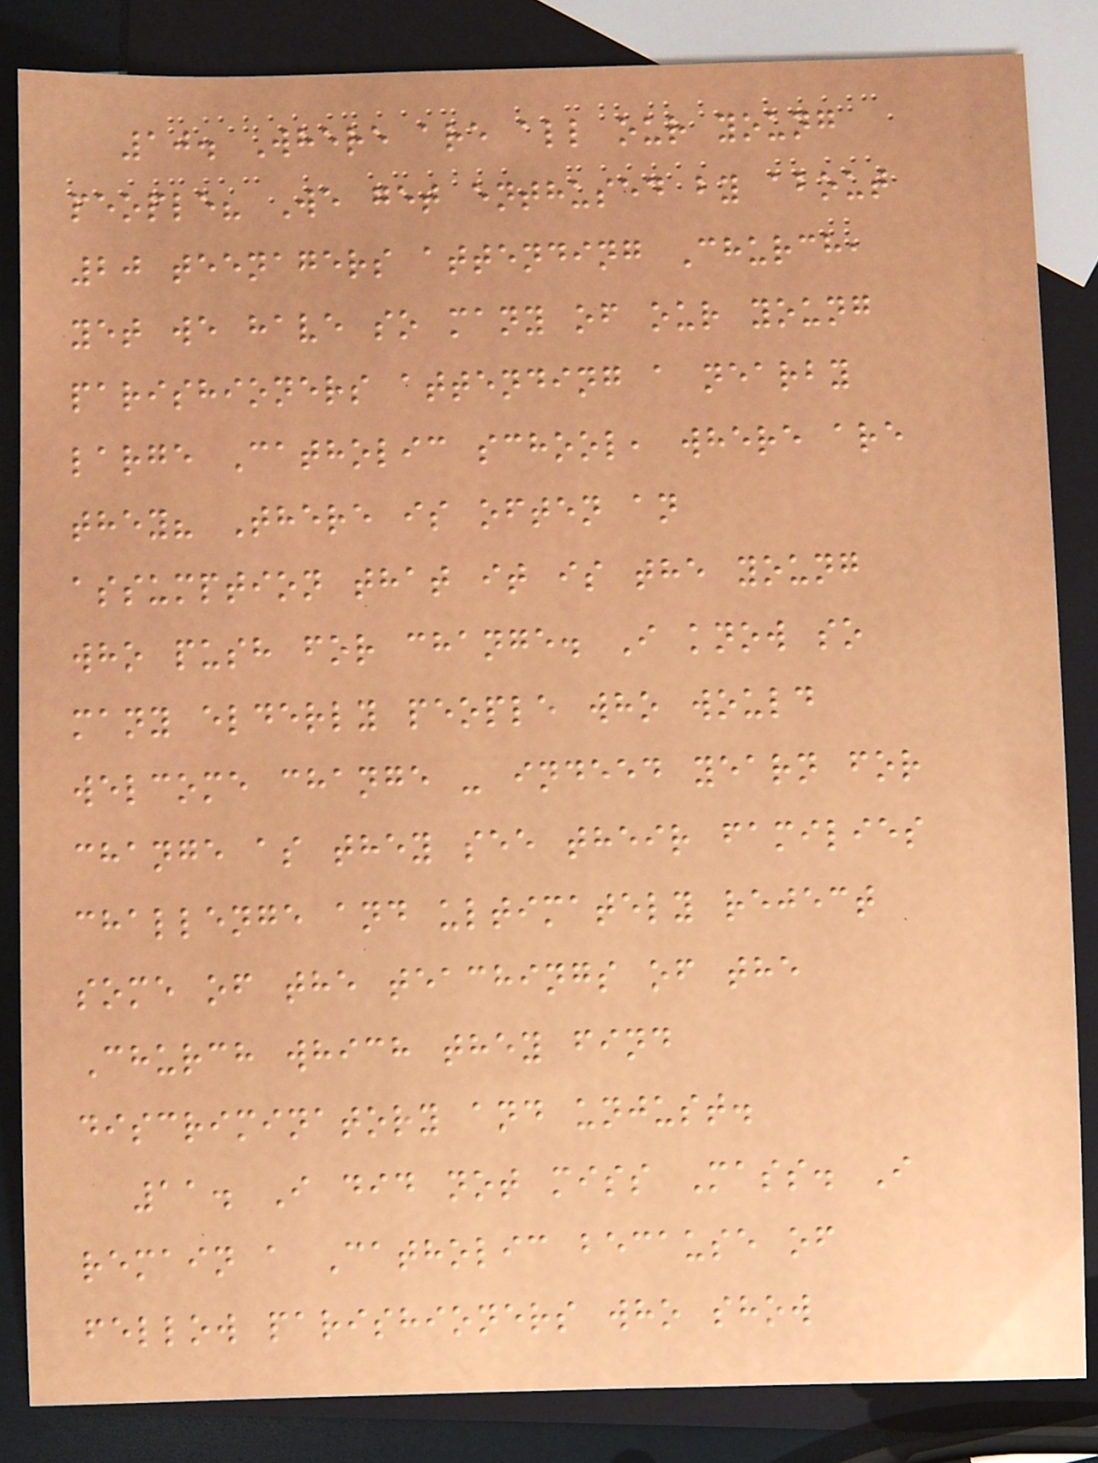10. Where are all our young
people? We get enthused by about
20 teenagers attending Church,
yet we have so many of our young
parishioners attending a nearby
large Catholic school, where are
they? There is often an
assumption that it is the young
who push for change. I know so
many elderly people who would
welcome change - indeed yearn for
change as they see their families
challenge and ultimately reject
some of the teachings of the
Church which they find
discriminatory and unjust.
11. I did not miss Mass. I
remain a Catholic because of
fellow parishioners who show
